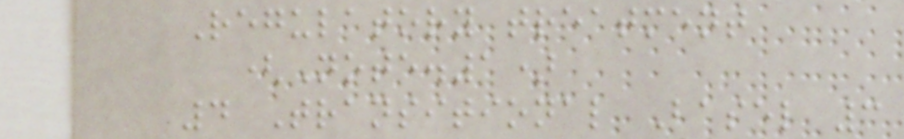Regulatory treatment
(Note.1)
4 Transitional Basel 3
